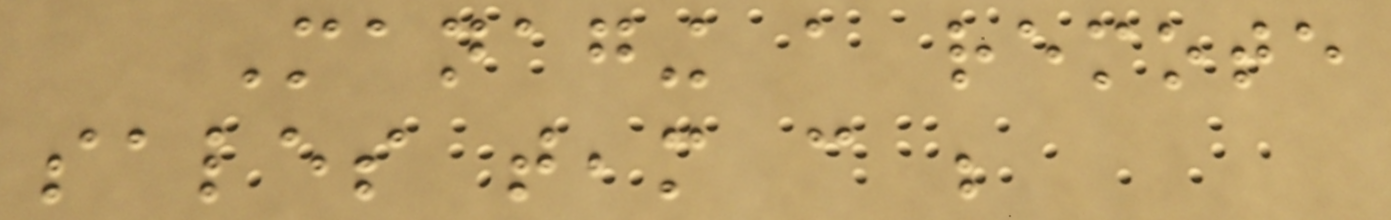Managing a remote
sales team can be
